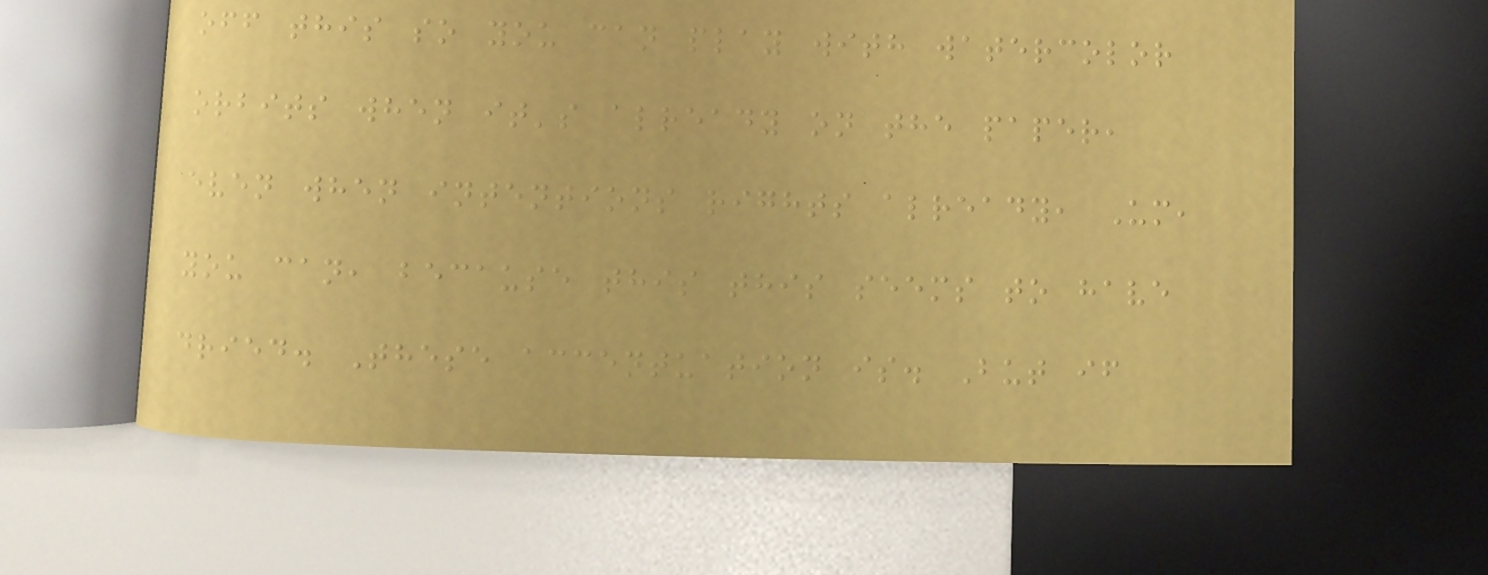off this so you can play with watercolor
orbits when it's already on the paper,
even when intentions rights already, Um,
you can, because this this seems to have
dried. These accentuation is. But if
